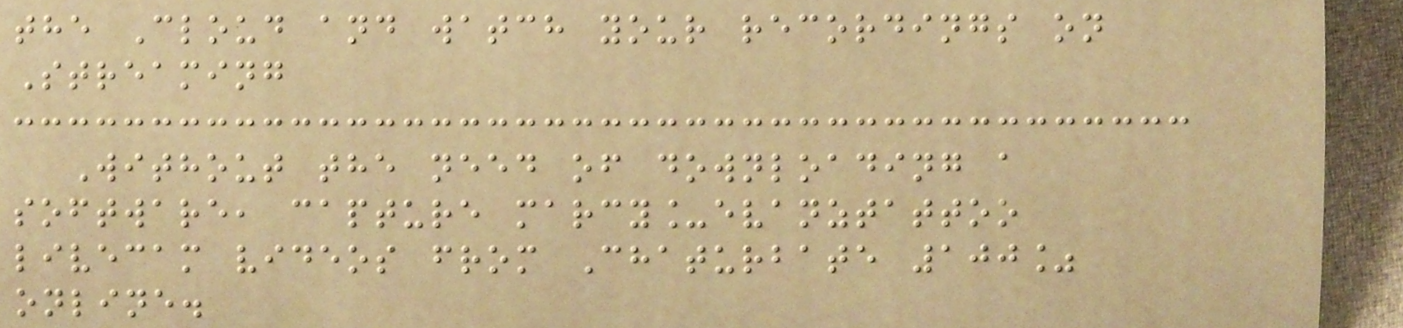the Cloud and watch your recordings on
Streaming
Without the need of downloading a
software, capture marcy_evanztattoo
livecam videos from Chaturbate 100%
online.
